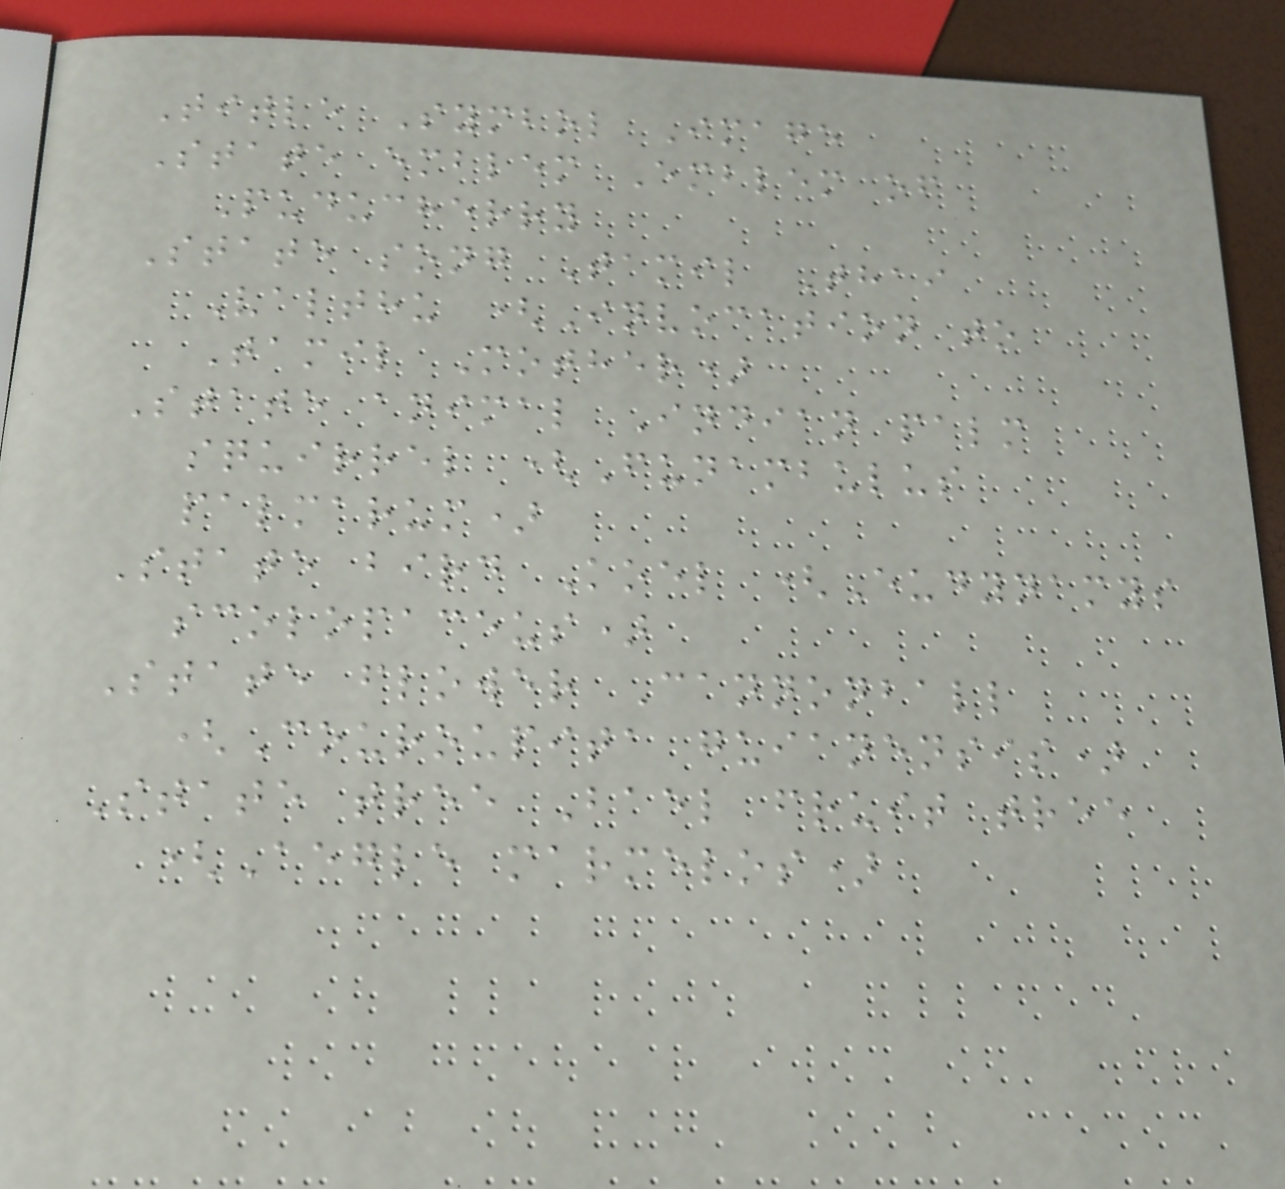Title Symbol Image
State emblem Emblem of
Puducherry
State song Tamil Thai
Valthu (Invocation to
Tamil Mother)
State animal Indian palm
squirrel (Funambulus
palmarum)
State bird Koel (Eudynamys
scolopaceus)
State flower Cannonball
(Couroupita guianensis)
State tree Bael fruit tree
(Aegle marmelos)
